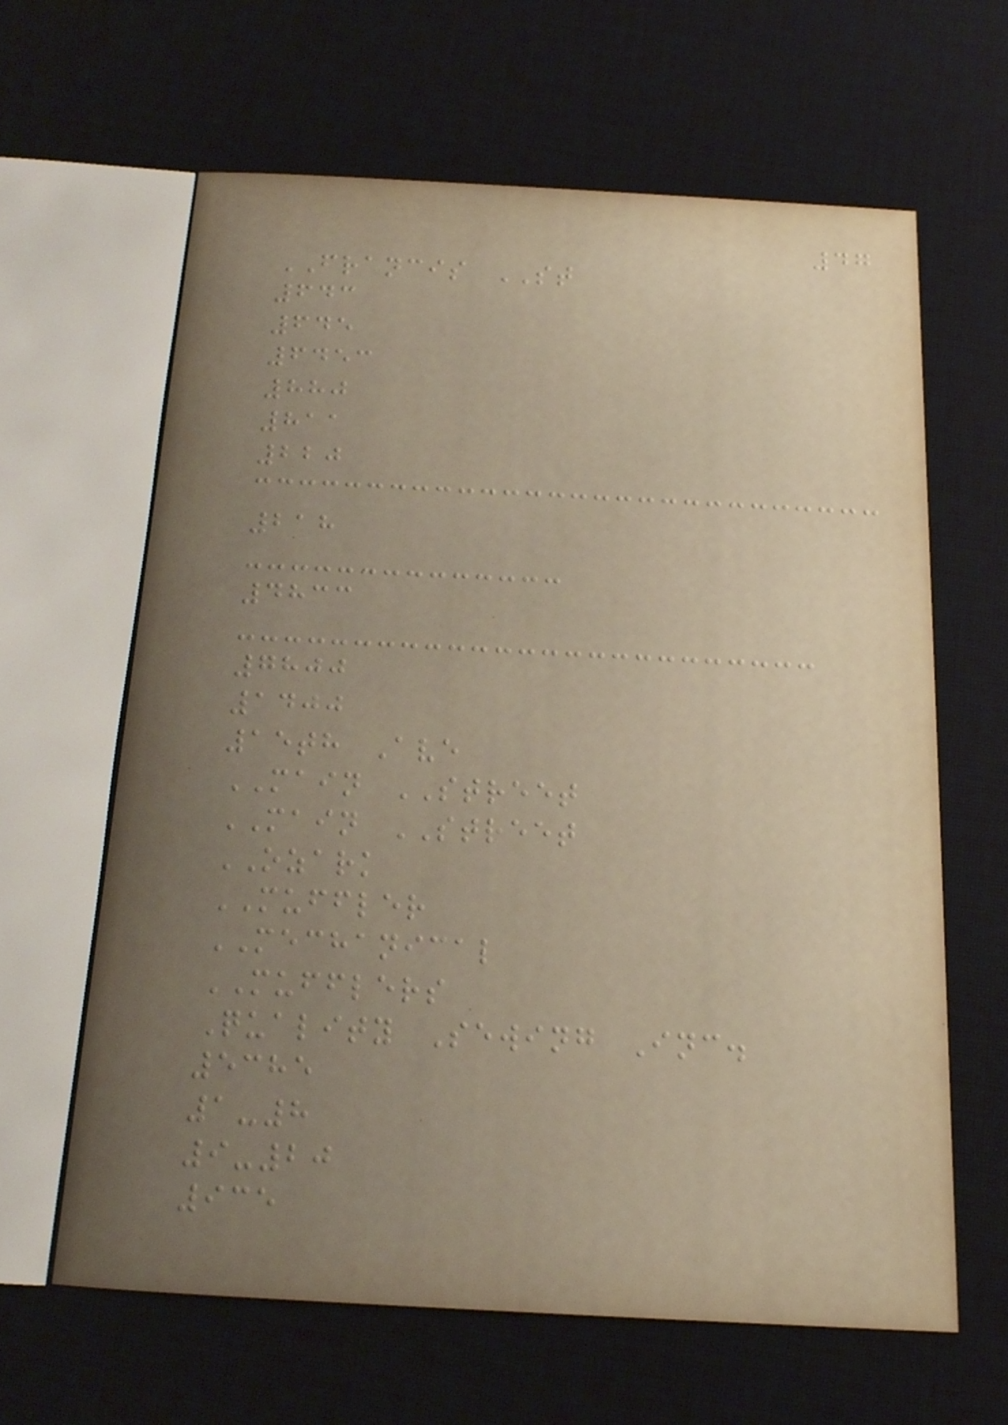47
FRANCIS ST
643
645
6453
880
811
220
218
4833
7800
1400
15th Ave
MAIN STREET
MAIN STREET
OZARK
MUFFLER
MECHANICAL
MUFFLERS
Quality Sewing Inc.
5385
1-8
9-20
935
